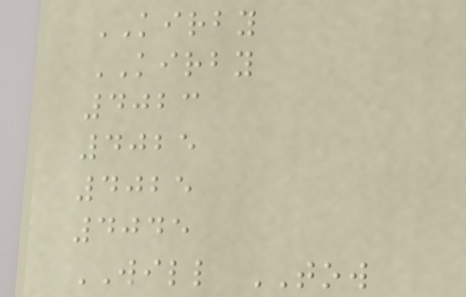KIRBY
KIRBY
4023
4025
4025
4045
WILL TOW
